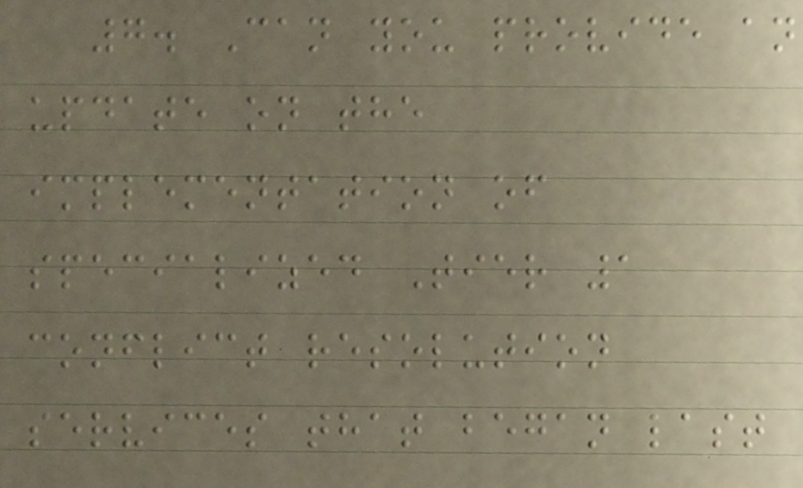7. Can you provide an
update on the
implementation of
specialized Tier 1
conflict resolution
services that began last
